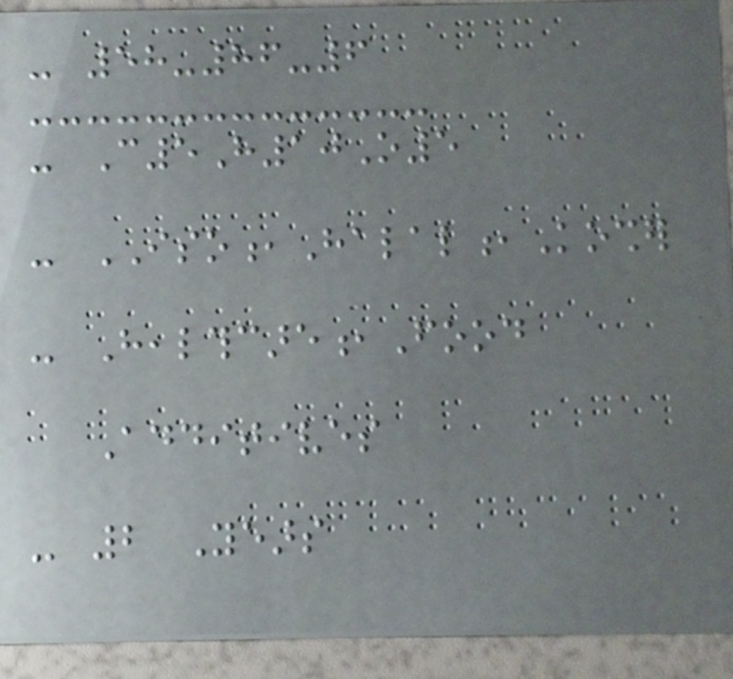- 58-86-6
- C5H10O5
- ISO,Halal,Kosher
- Healthcare,Food
Additives
- 2 Years
